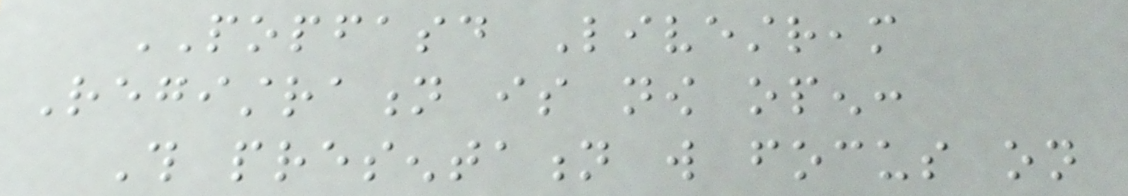POPFASD Livestream
Registration is now open:
This presentation will focus on
